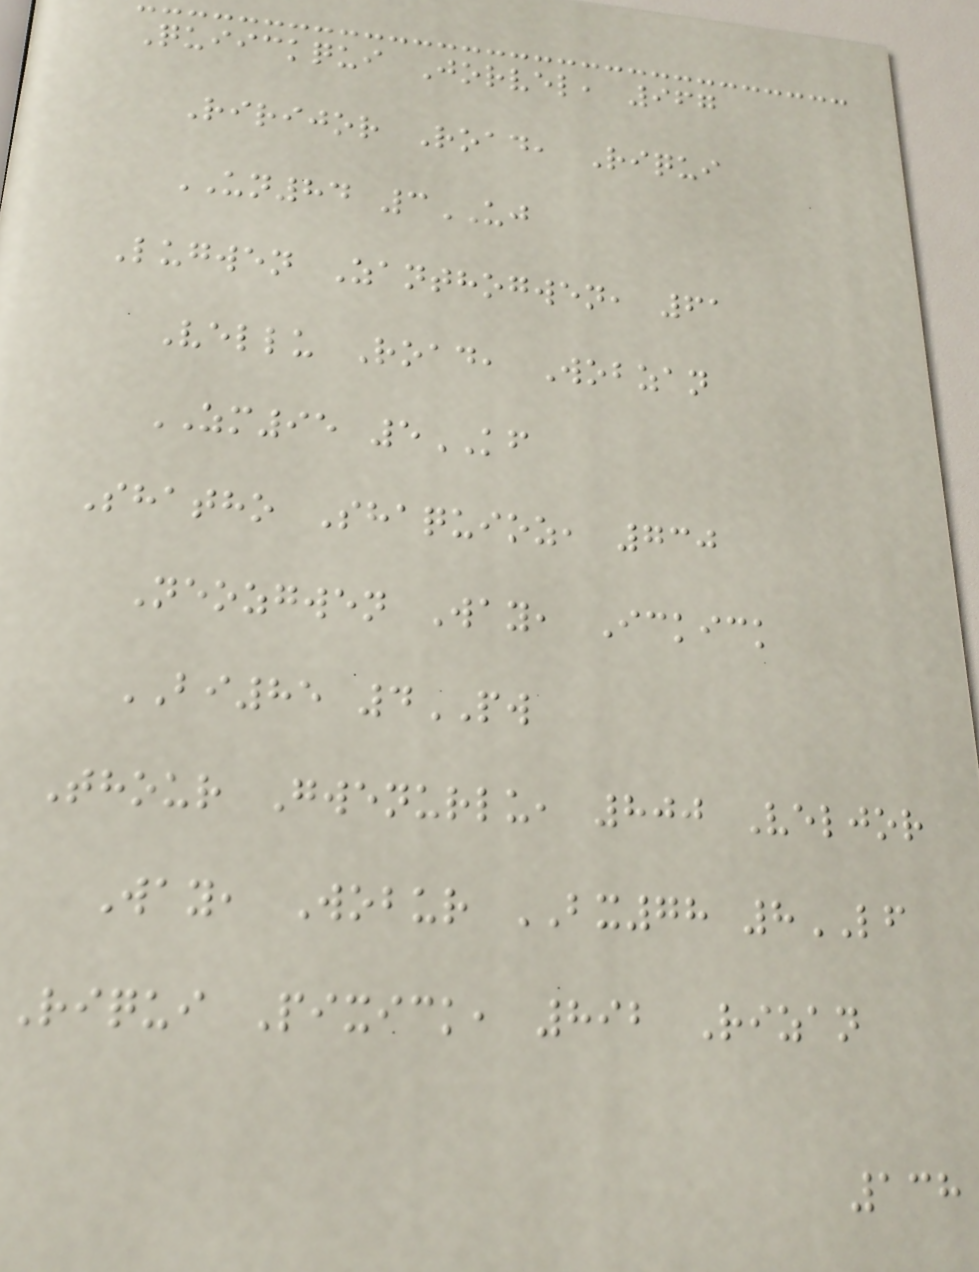Quiickqui Jorvel, 967
Ririjor Road, Riqui
UN84 3UJ
Lugwen Zanthogwen, 61
Vellu Road, Wobzan
ZM95 5KF
Shatho Shaquioz, 730
Neozgwen Way, Ickick
BI85 4PW
Thour Gwenurlu, 800 Veljor
Way, Wobur BX78 8LF
Riqui Pixick, 892 Rizan
138
